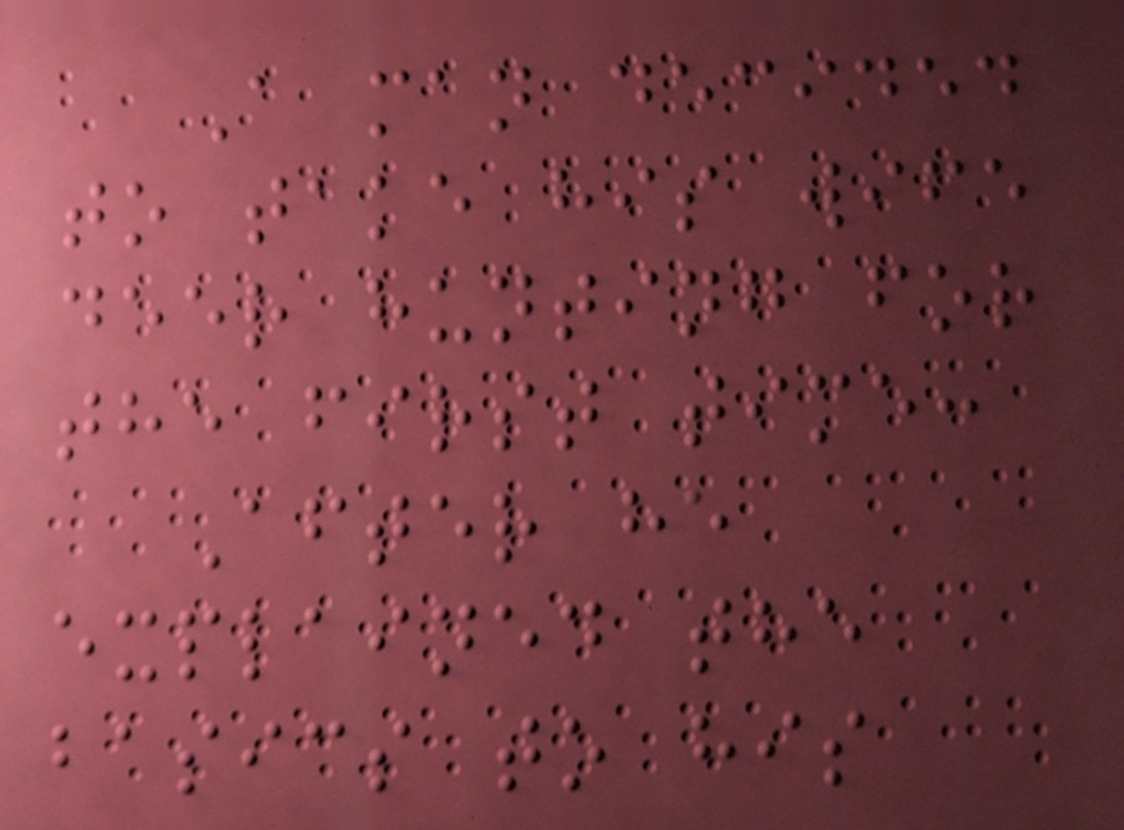A man decided
to take his wife
deer hunting for
the first time:
After he
explained the
basics to his
